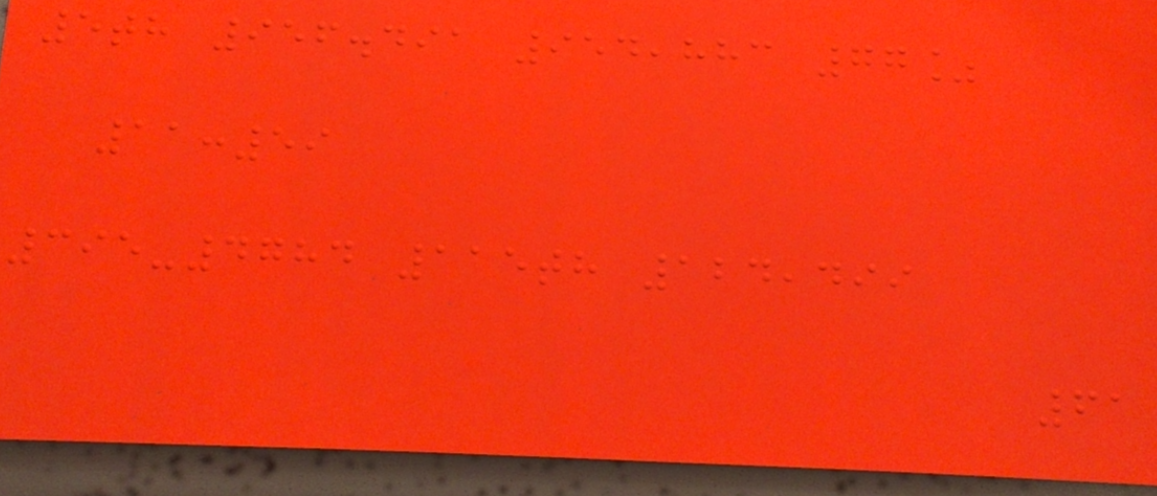5th 956.491 954,883 77%
11:59
395-4784 115th 124,499
61
